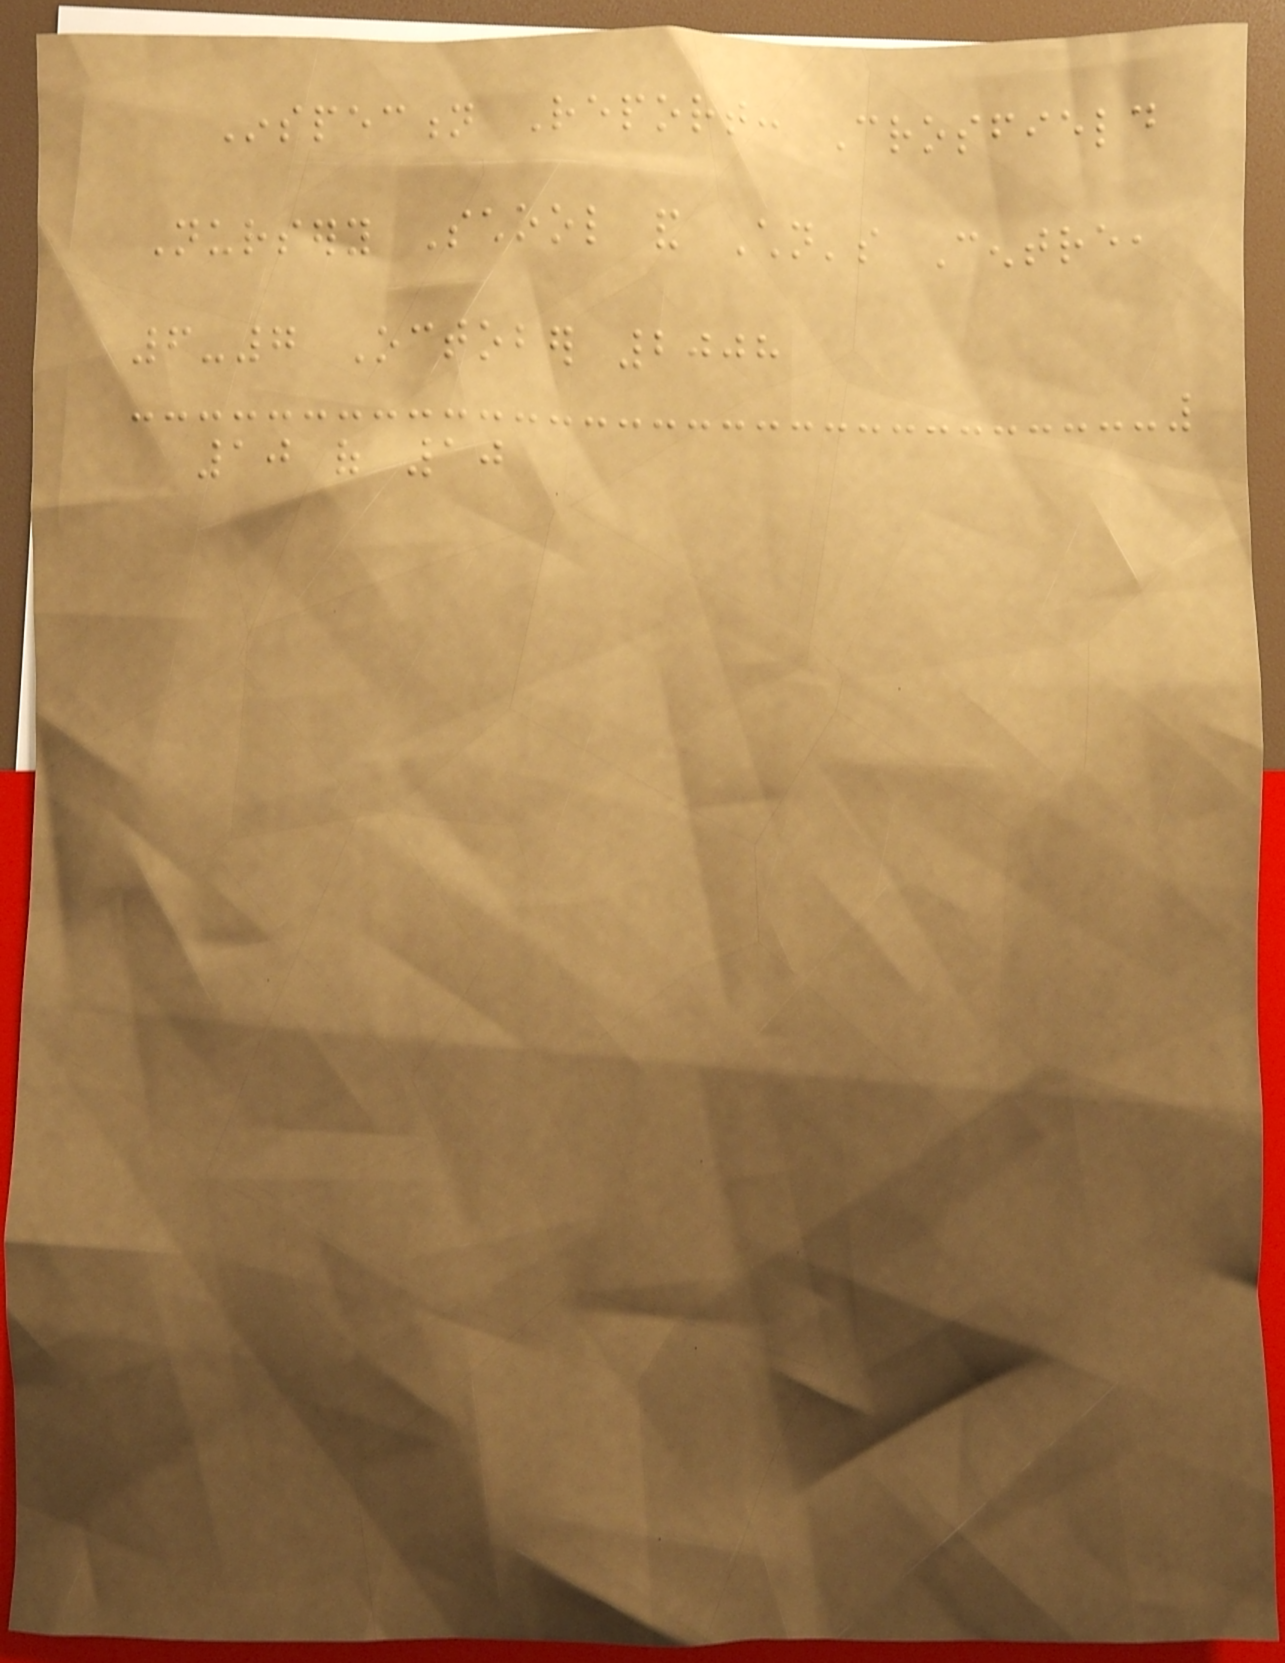Inspection Report: Crosfield
Nursery School and Children's Centre,
6-7 October 2008
10 of 10
